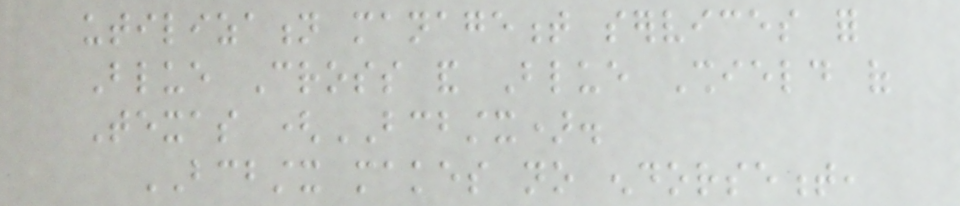utilization management services for
Blue Cross and Blue Shield of
Texas (BCBSTX).
BCBSTX makes no endorsement,
